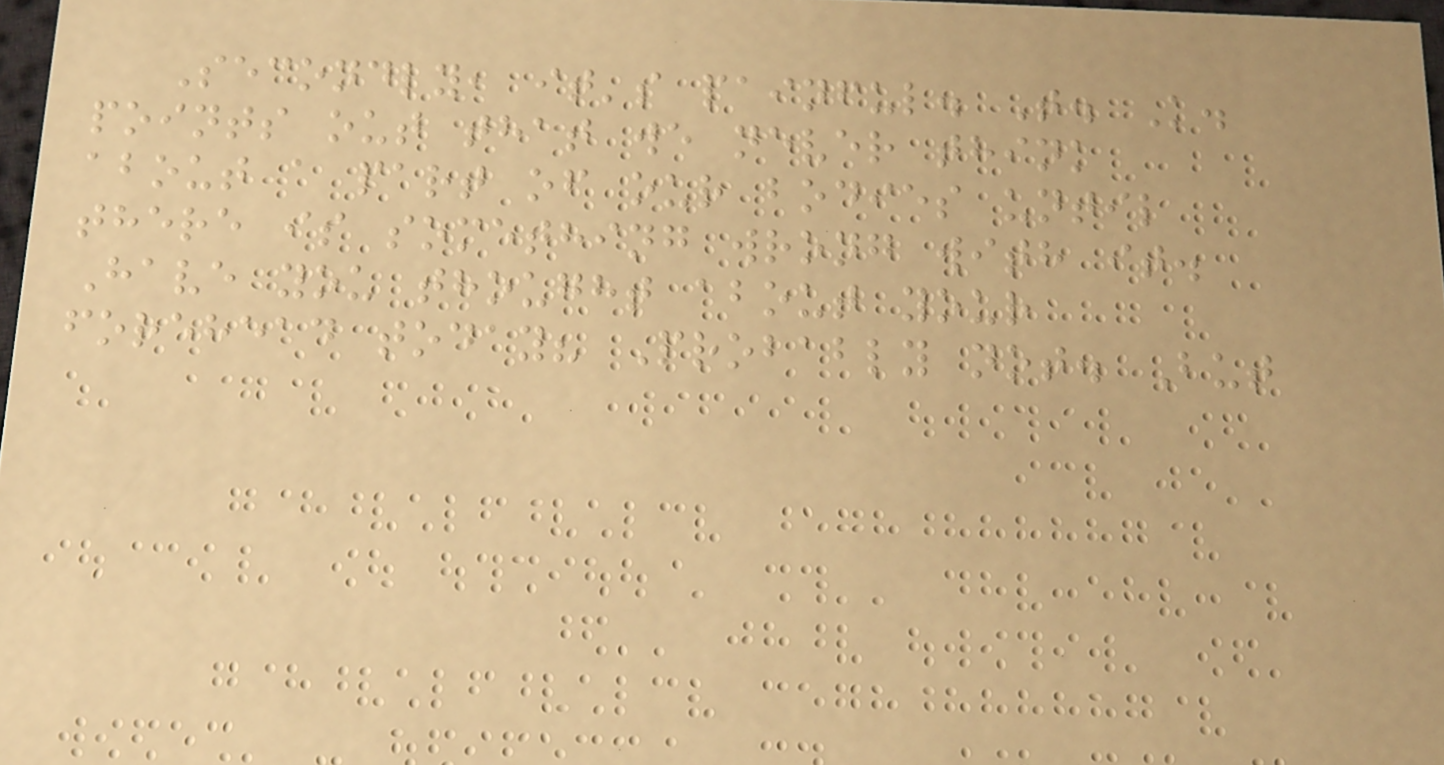Secondly, it's painful. T. K.
points out that we never think
about a part of our bodies until
there is something wrong with it.
Have you thought about your
forehead today? Probably not. But
